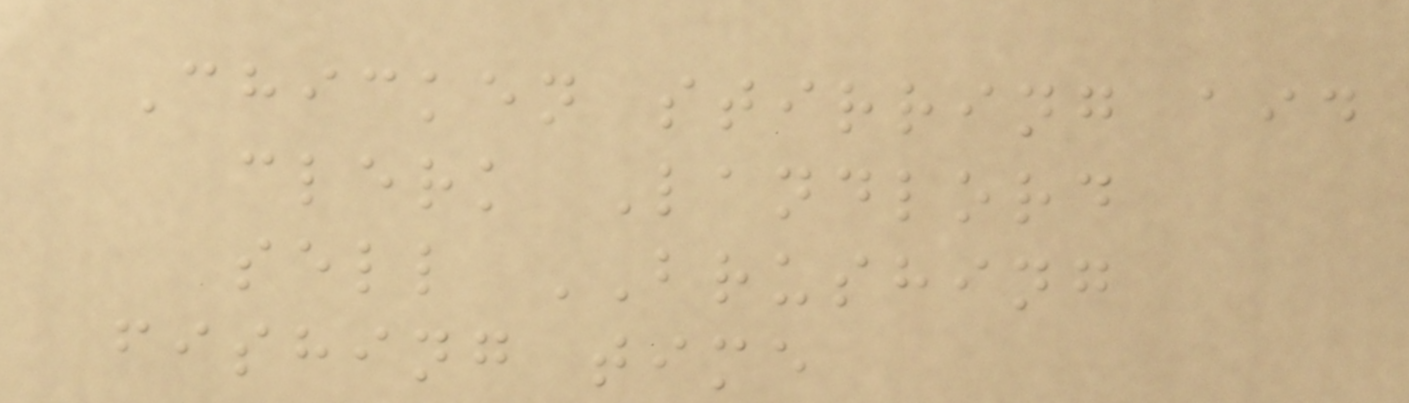Chicken stirring aid
clerk Landlord
sell BRUSHING
fishing time
